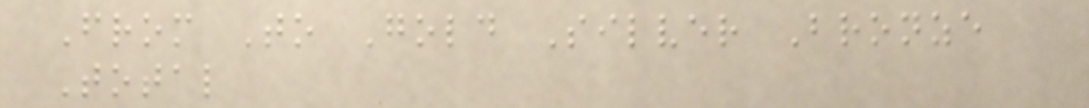From To Gold Silver Bronze
Total
